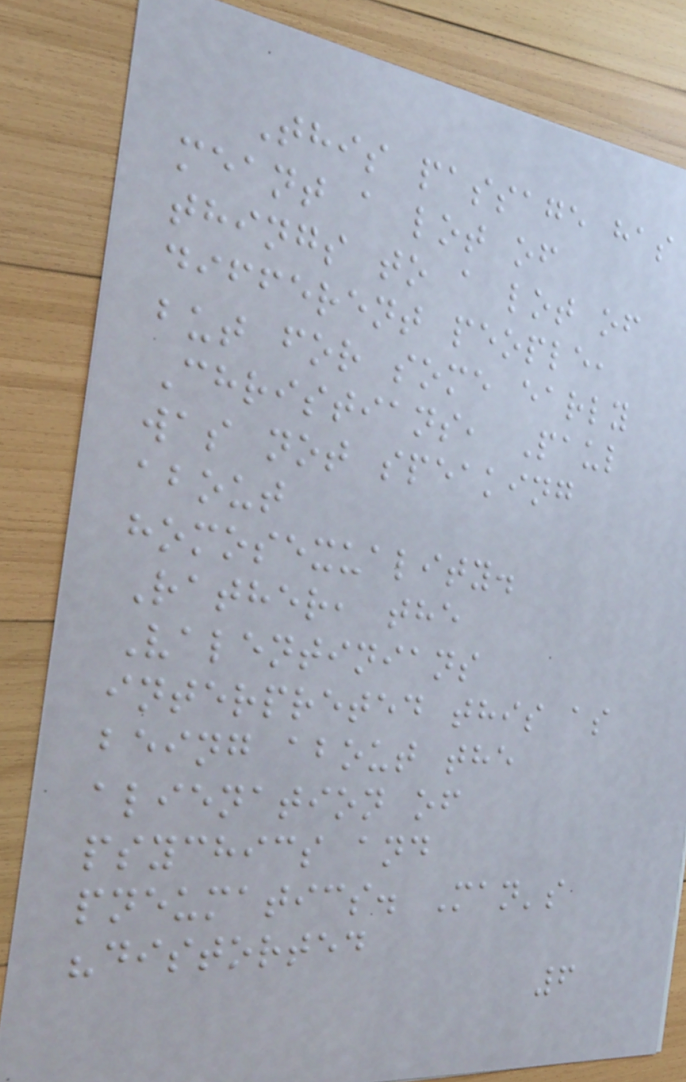This passage has
meant a lot of
things to a lot of
different people,
but for some early
Christians, Paul
was not speaking
about
homosexuality.
Rather, the
Valentinians
interpreted this as
being about the
alienation of
psychics and
pneumatics. Man's
"distorted
6
